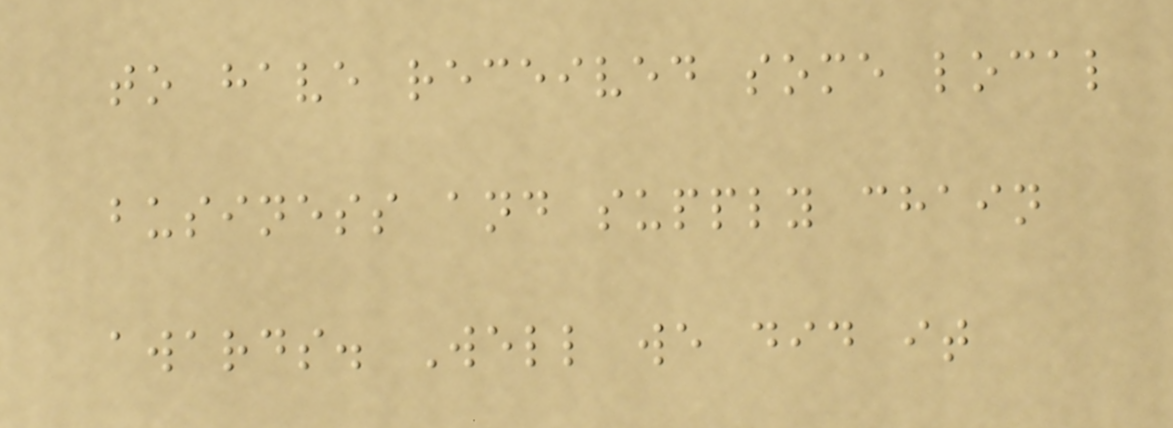to have received some local
business and supply chain
awards. Well we did it
